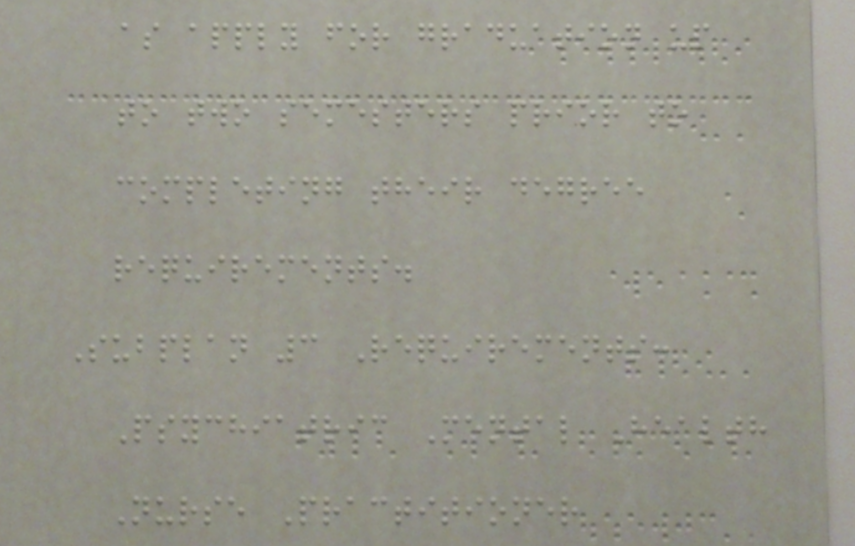as apply for graduation up
to two semesters prior to
completing their degree
requirements.
Subplan 3 Requirements:
Psychiatric Mental Health
Nurse Practitioner
